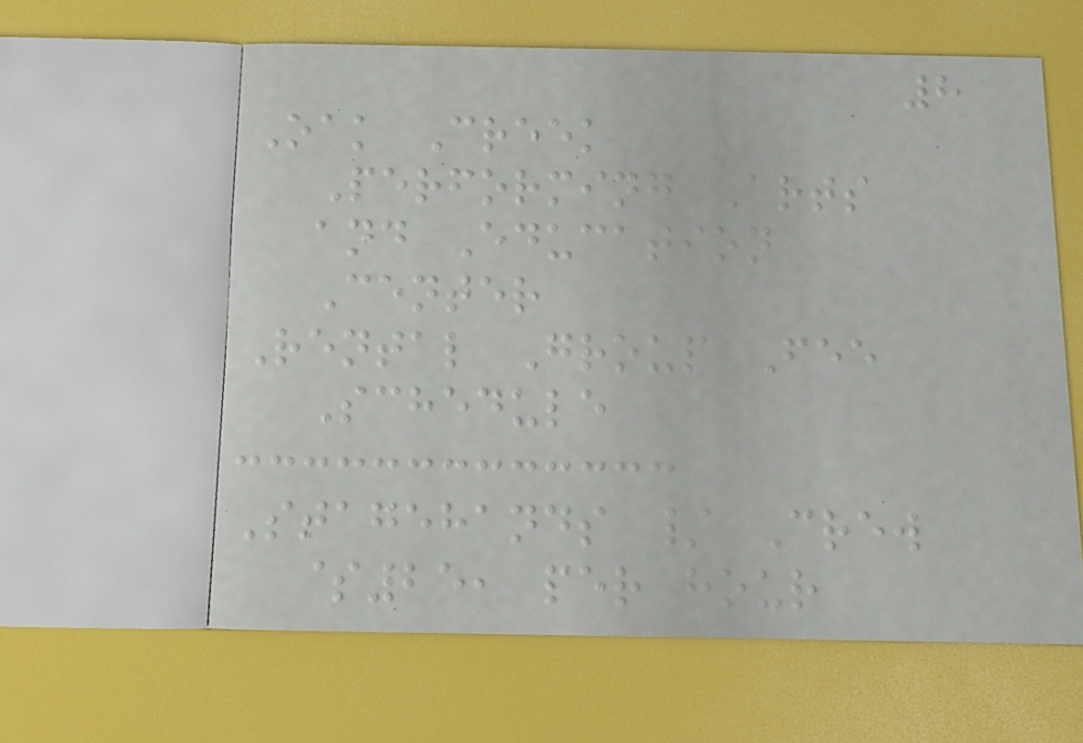8
Oak Creek
Performing Arts
and Education
Center
Rental Group Fee
Schedule
Stagehands / Crew
$25, per hour
